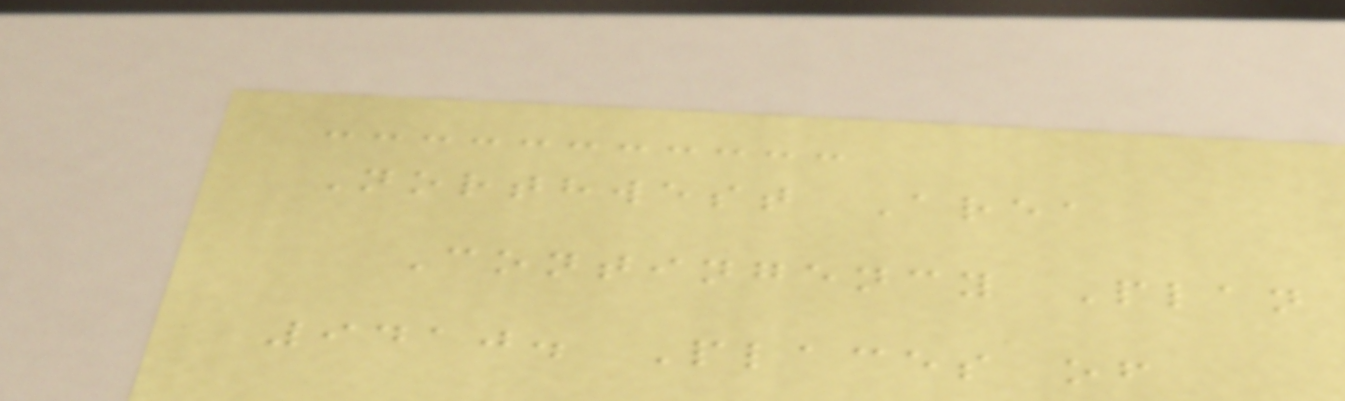Northwest Area
Contingency Plan
9410. Places of
